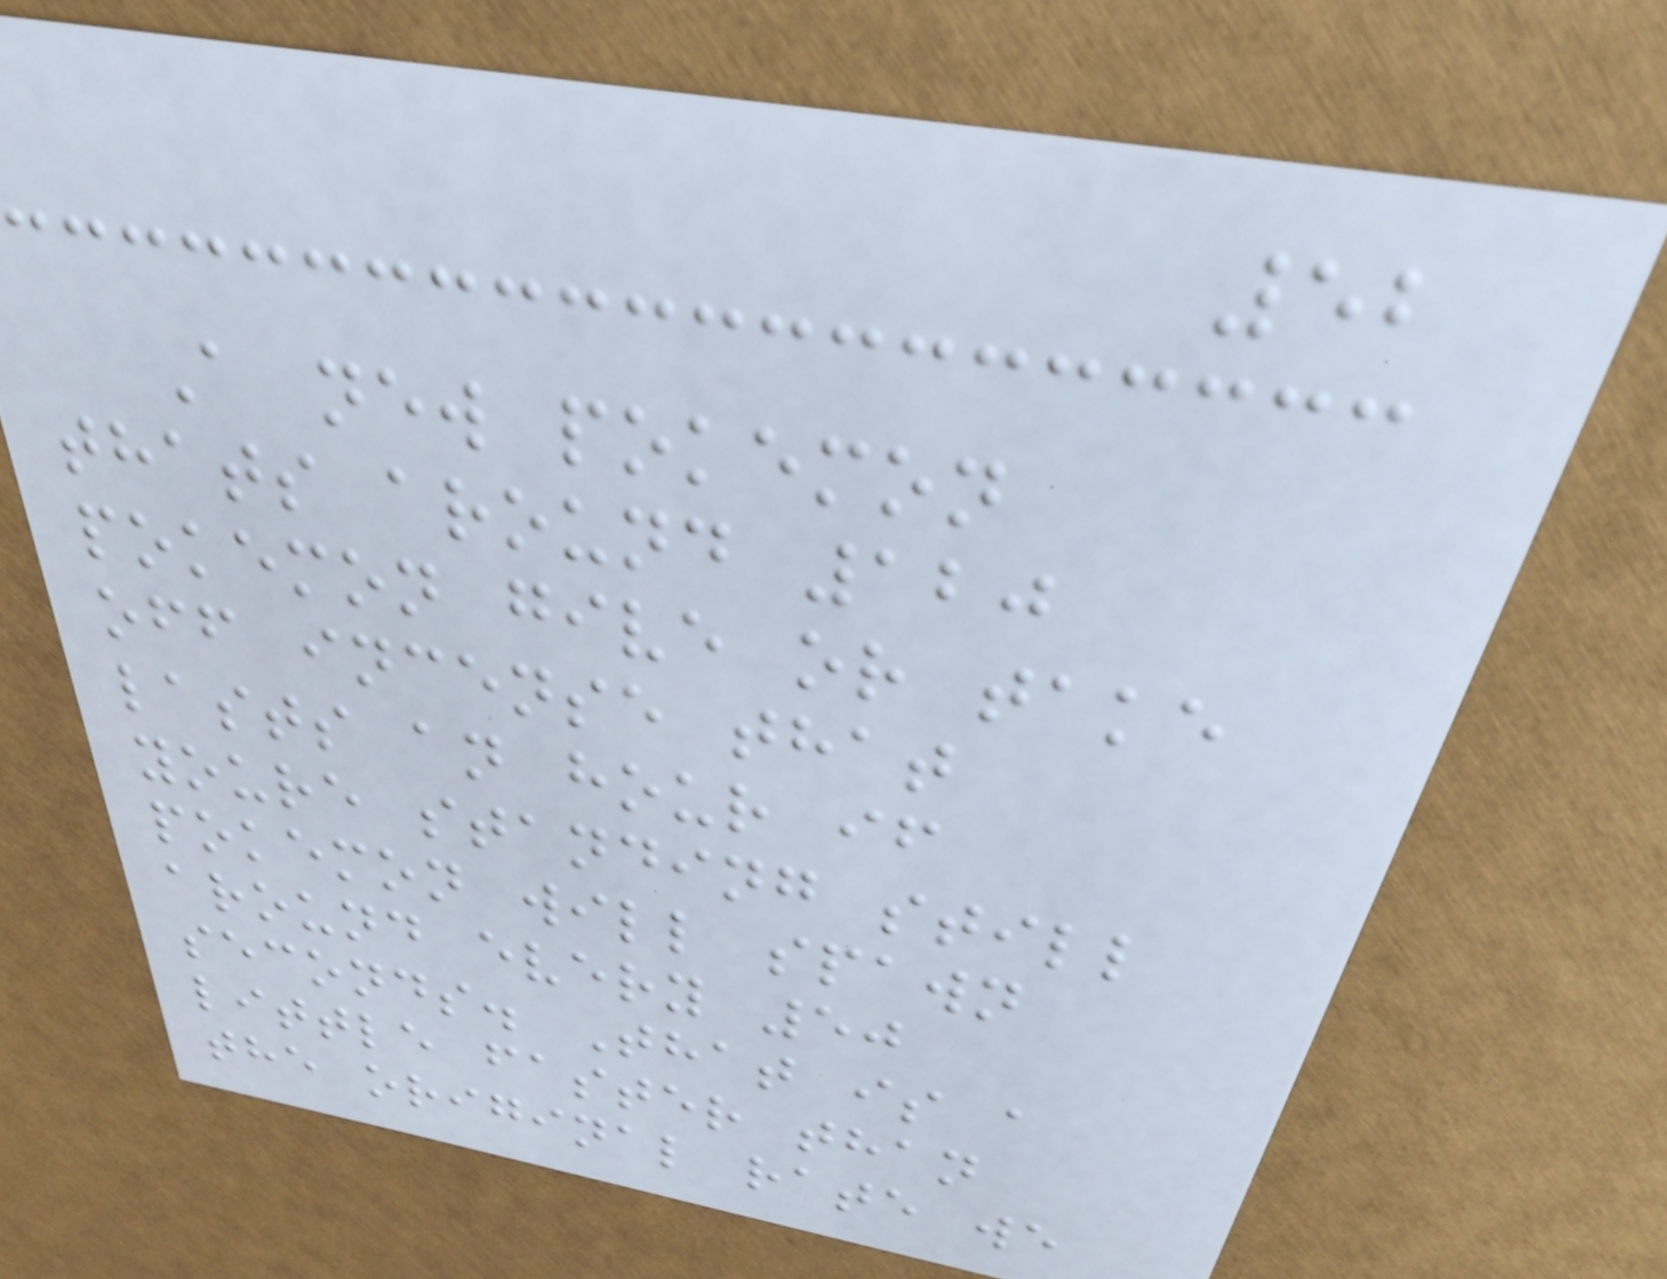52
A new pokemon
thats around 120
pokemon give or take
off incense that
lasts an hour if
youre standing still
pokemon will spawn
around every 50
seconds. That is a
little faster than
the original rate we
